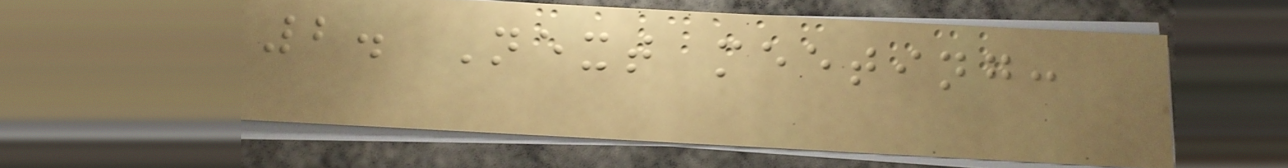2. Next meeting:
